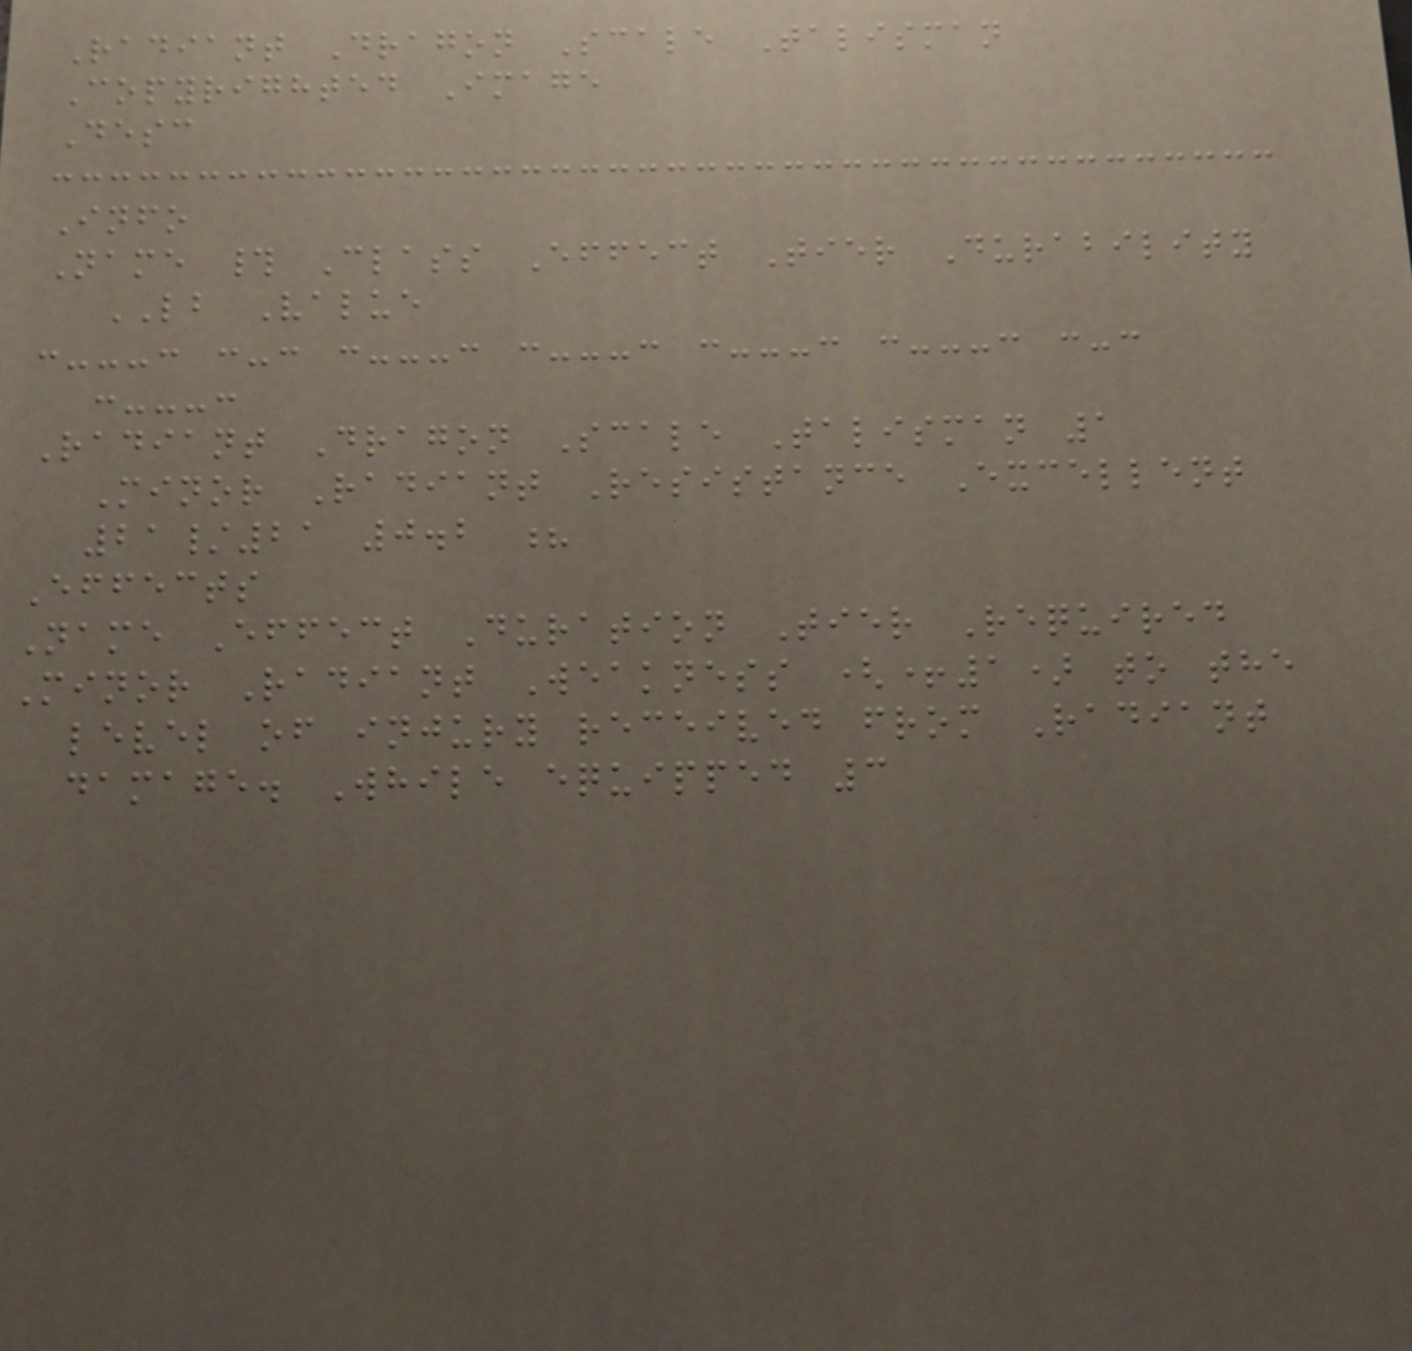Radiant Dragon Scale Talisman
Copyrighted Image
Desc
Info
Name # Class Effect Tier Durability
LB Value
:---: :-: :---: :---: :---: :---: :-:
:---:
Radiant Dragon Scale Talisman 1
Minor Radiant Resistance Excellent
21/21 0.2 ?
Effects
Name Effect Duration Tier Required
Minor Radiant Weakness (+1) to the
level of injury received from Radiant
damage. While equipped 3
